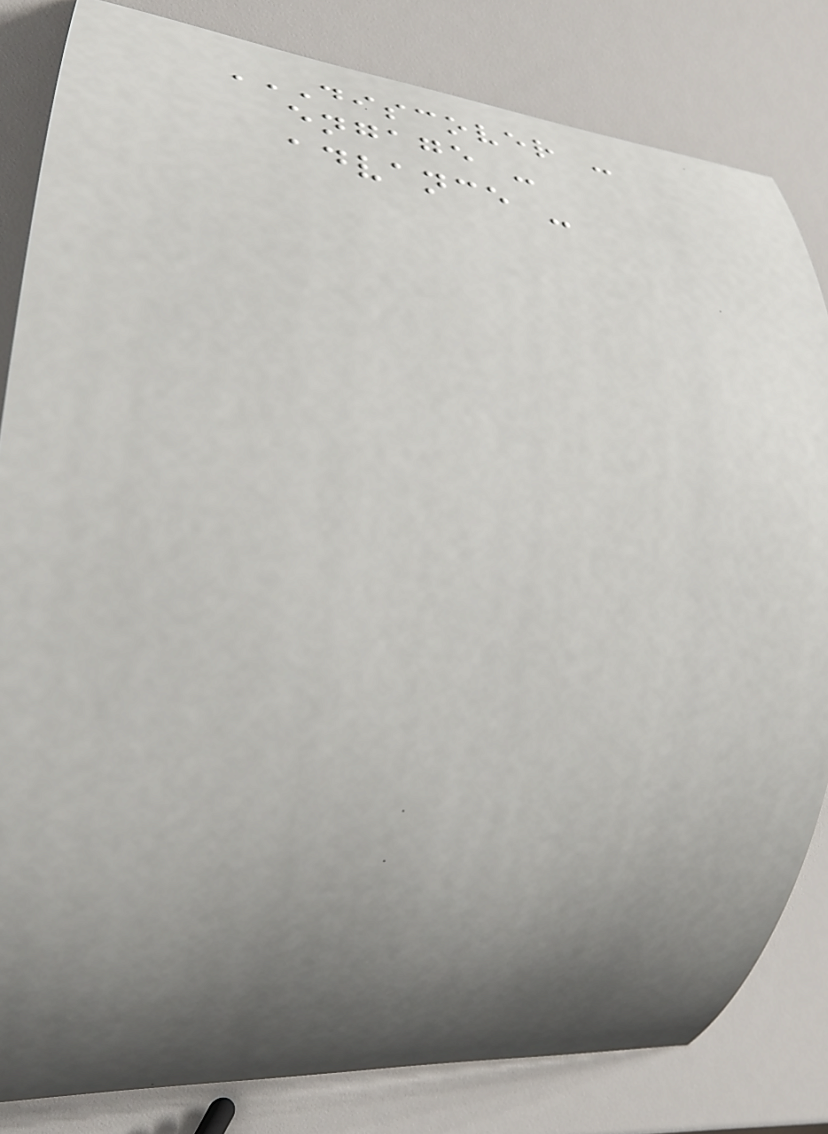DISCOVER -
ENGAGE -
ADVANCE -
